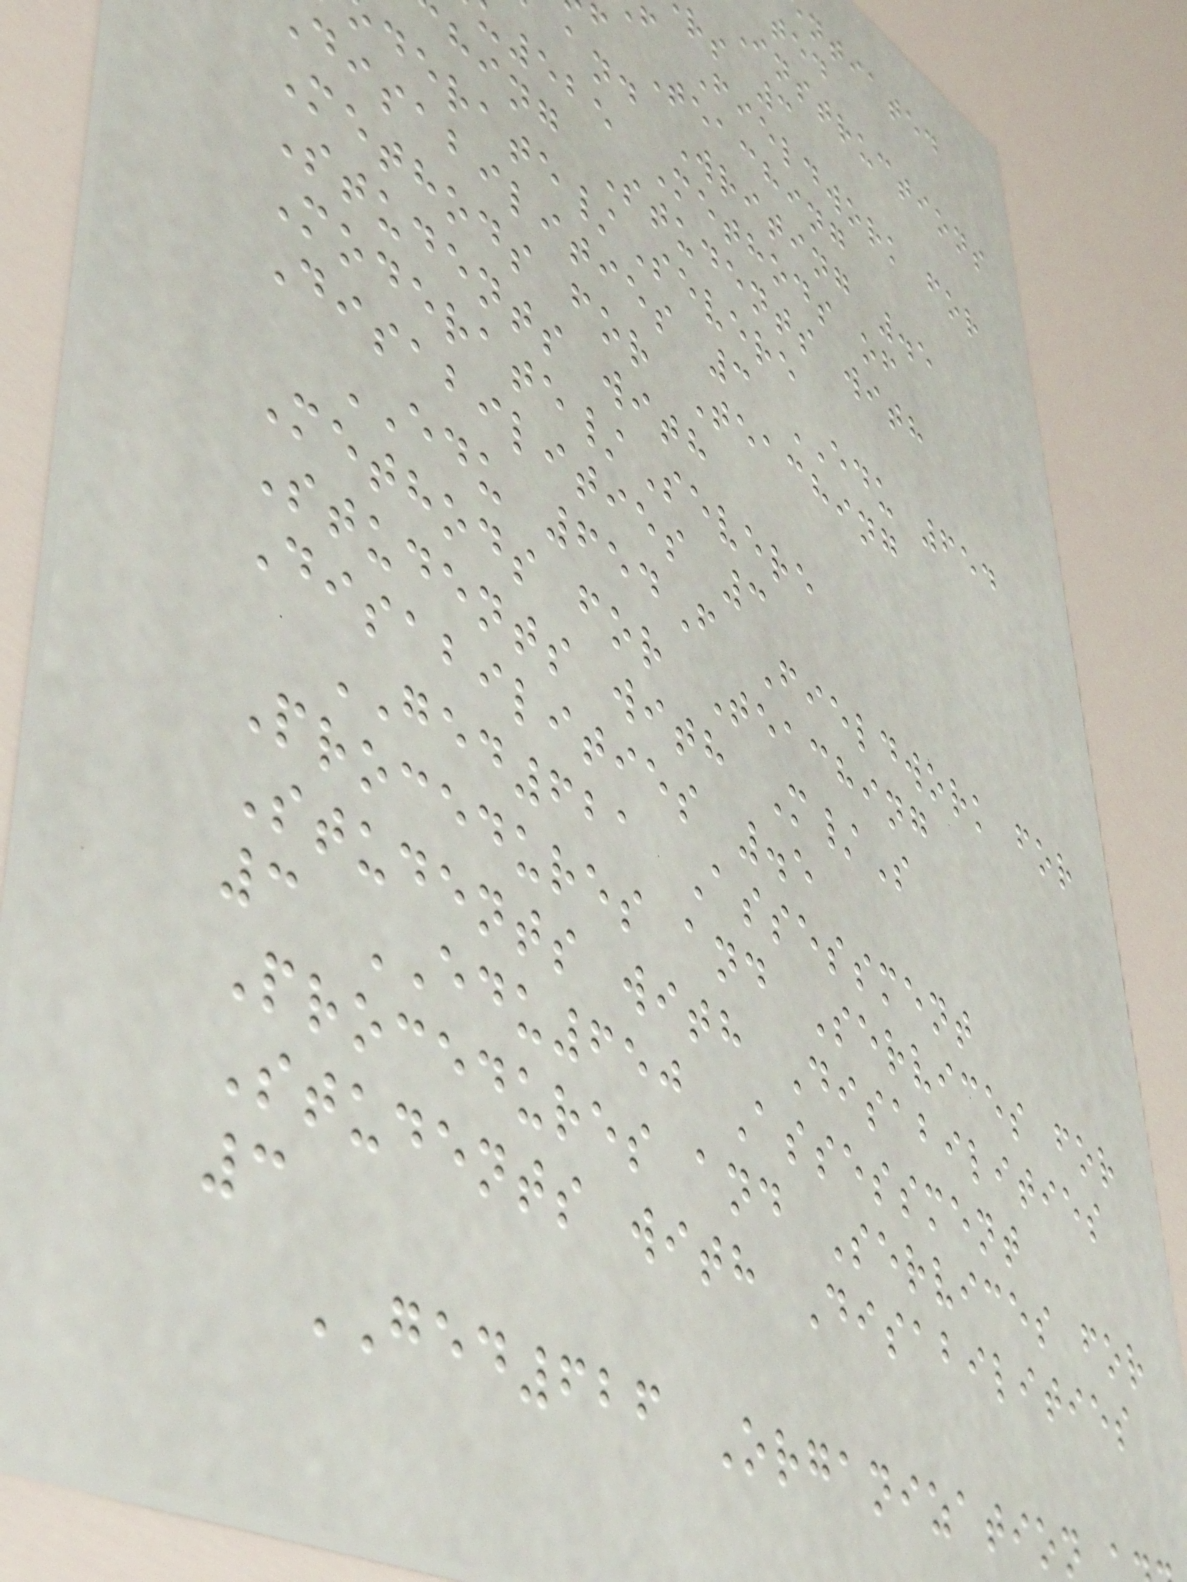ntiated
Instructions
rs 3
f Fieldwork for
f Teaching
and Writing .5
525 Methods of
hing Students with
derate/Severe
disabilities 3 EDU 654
Methods for Teaching
Students with
Moderate/Severe
Disabilities 3
EDU 654F Fieldwork for
Methods for Teaching
Students with M/S
Disabilities .5
GED621 Assessment
Procedures and Services for
Students with Disabilities
3 EDU650 Assessment
Procedures and Services for
Students with Disabilities
3
GED626 Organization
